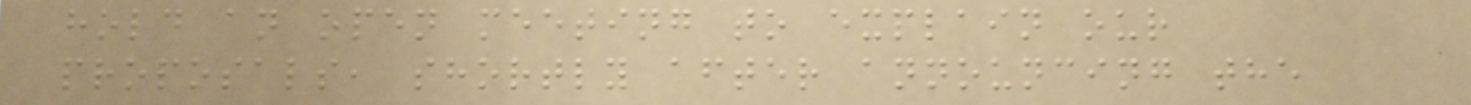hold an open meeting to explain our
proposals, shortly after announcing the
